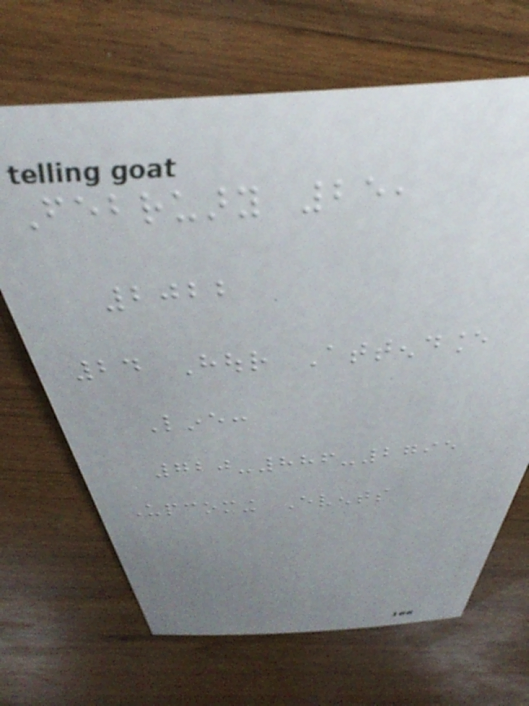February 25,
2022
24 Hour Attendance
Line:
720-886-2795
Upcoming Events
